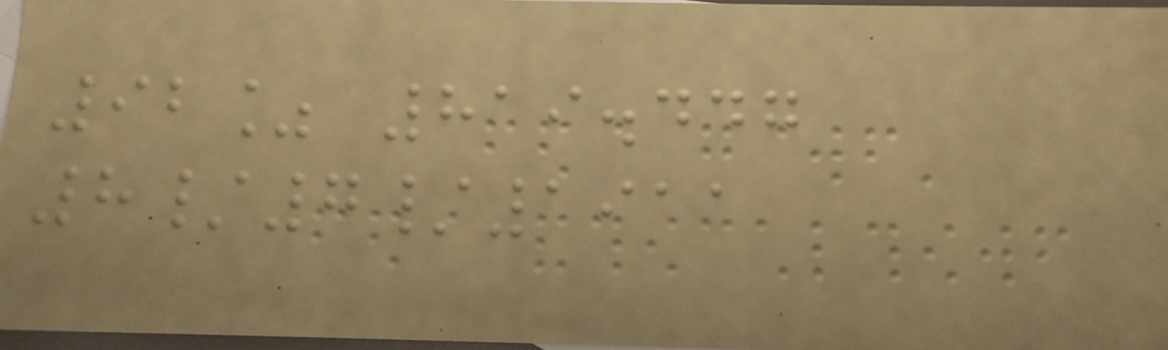92% 819.447
8/7/1911
